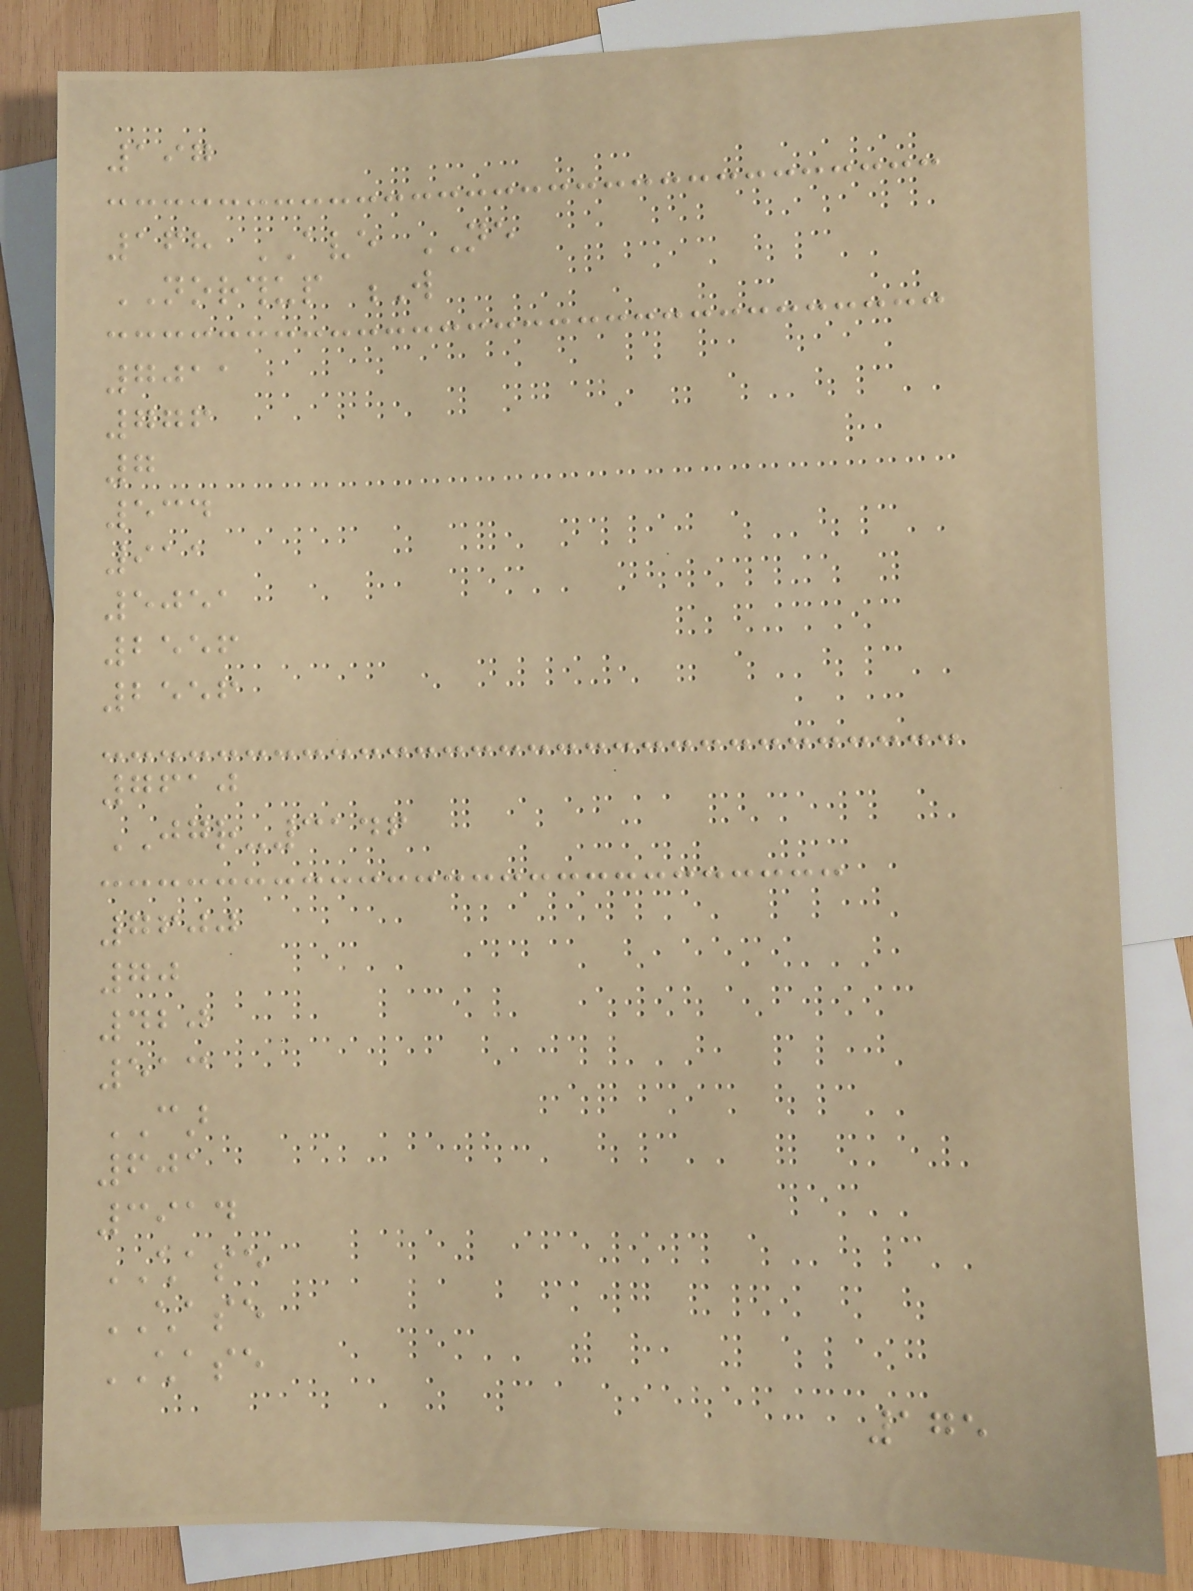197
168 AVE NE
NORTHUP W
7011
776
7
534
911
5051
2556
2556
7610
JGR-3146
7600
70
420
513
CAR
601
3914
CHASE
CHASE
CHASE
175
